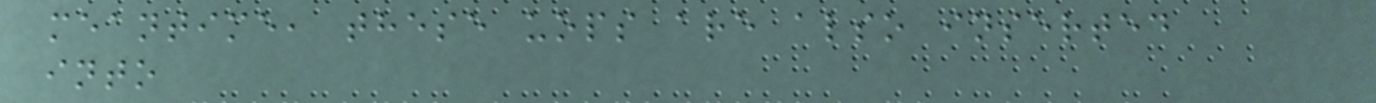meantime, these uops are also inserted
into
